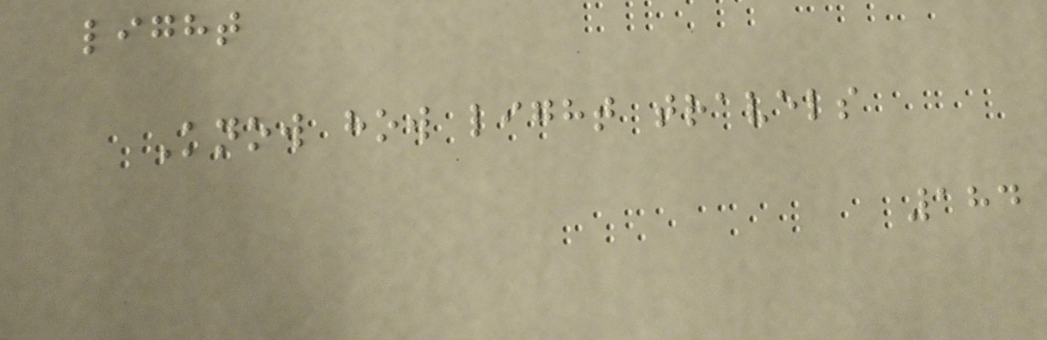light
Know how light travels
184
